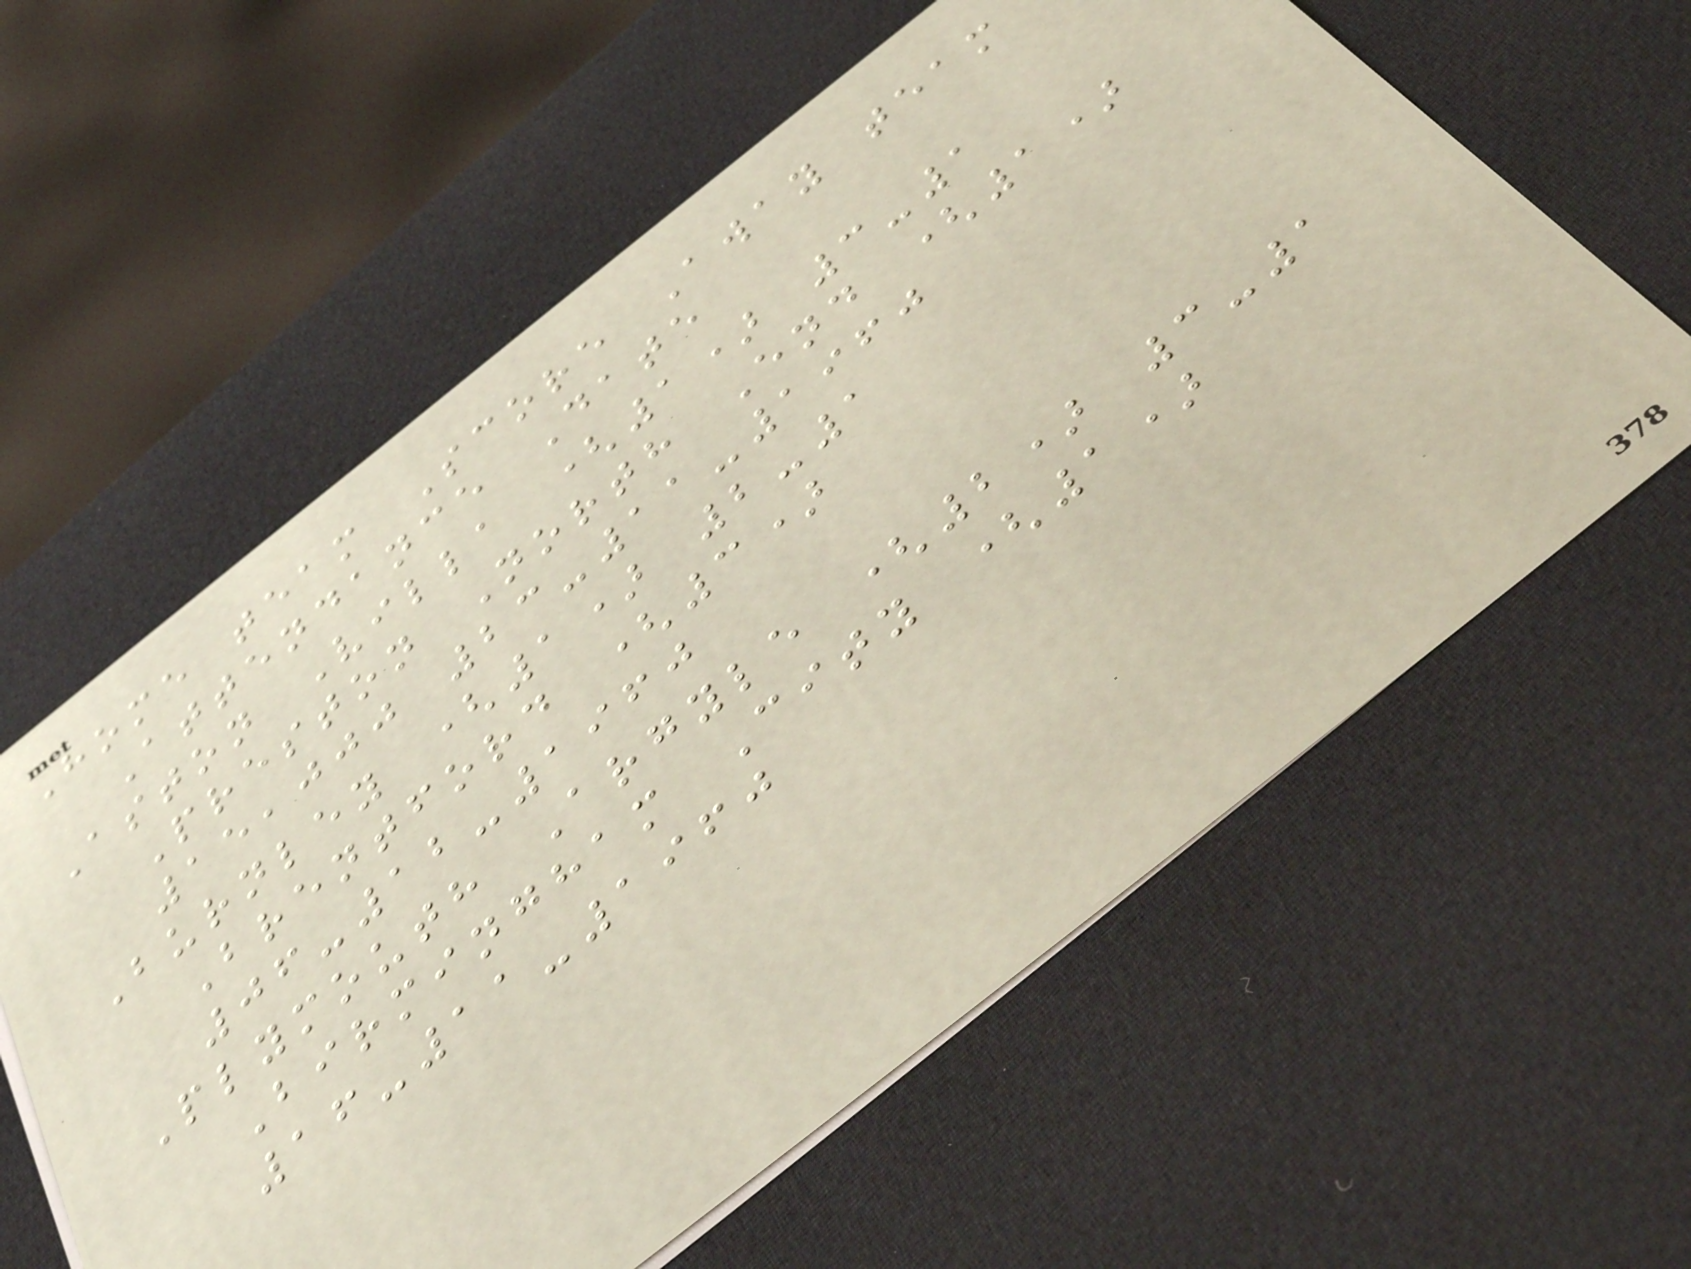Home team Score Away team
Attendance Date
Aston Villa (1) 3-1
Preston North End (1)
15,000 23-11-1960
Burnley (1) 2-1
Brentford (3)
06-12-1960
Plymouth Argyle (2) 3-1
Birmingham City (1)
16-11-1960
